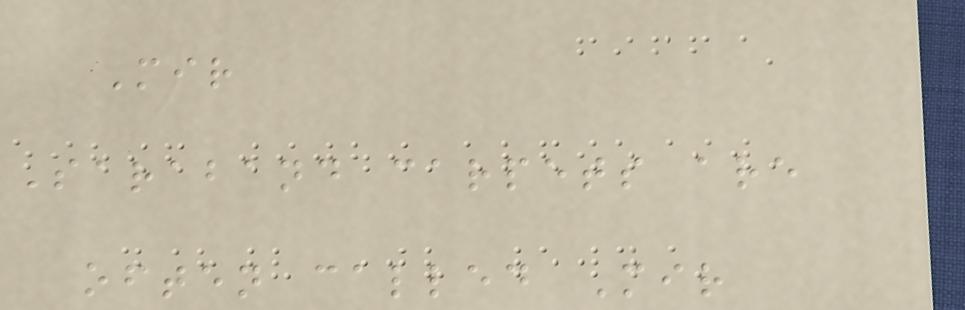Mir
Saraband carpets are
often called Mir
